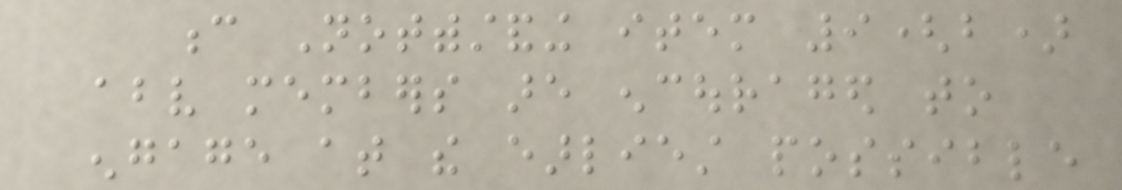c Notwithstanding item 9(b)
above members are encouraged to
engage at the earliest possible
